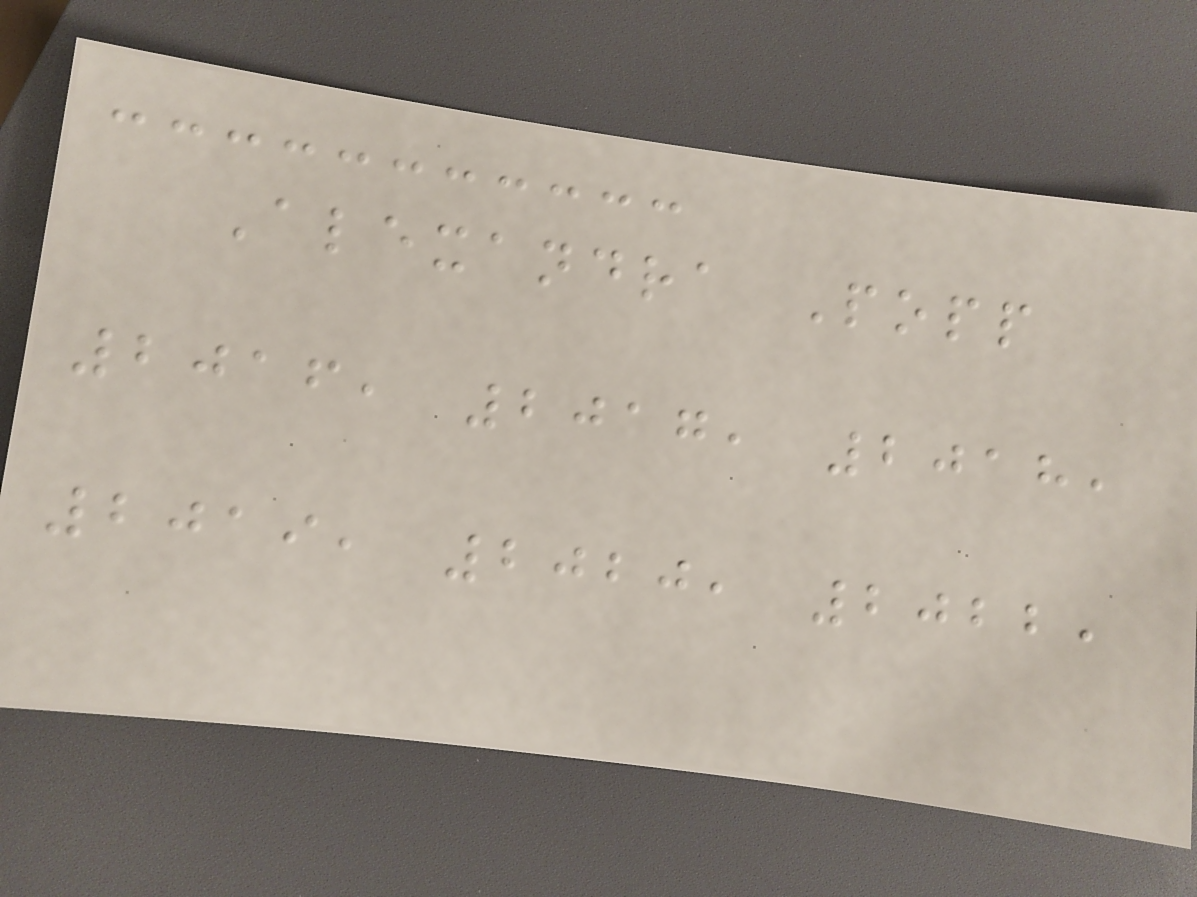Alexandra Popp
2016, 2017, 2018,
2019, 2020, 2022,
